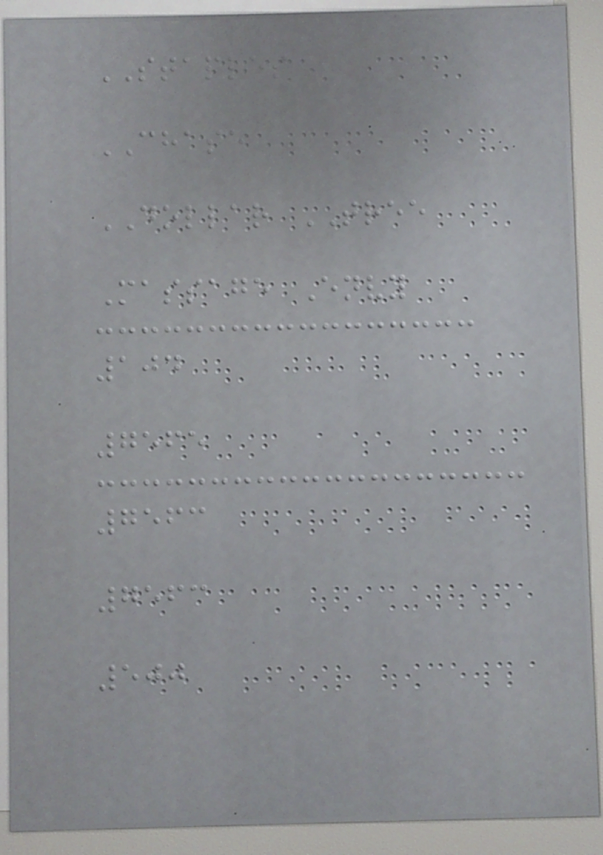STAPLES
CHASE
DOLLAR TREE
Massage Envy
104
7565
7563
7563
500
